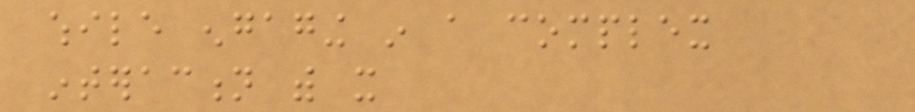while engaging in a complex
interaction with it
